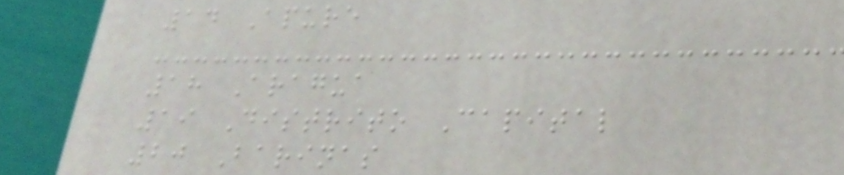14 Apure
18 Aragua
19 Distrito Capital
20 Barinas
